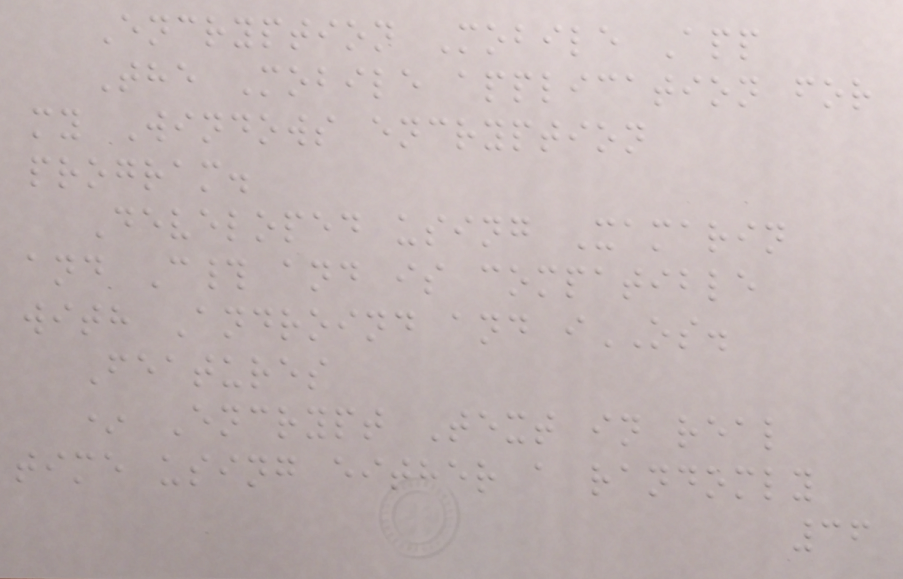Encryption Mobile App
The Mobile application for
my Windows encryption
program.
Developed using Xamarin
and C# and is compatible
with Androind and iOS.
Features
* Encrypt Text in real
time using either a randomly
36
